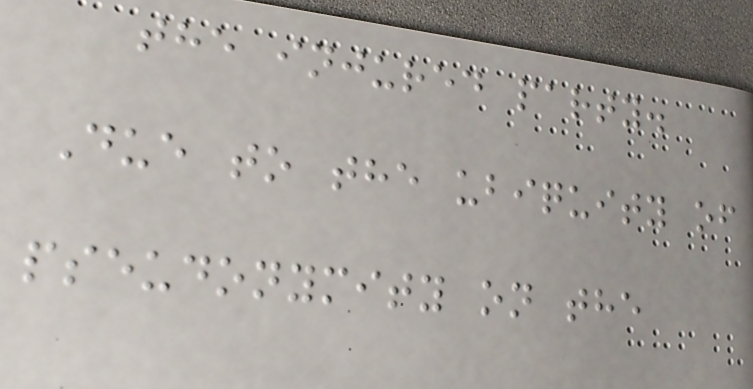the injured party.
Due to the ubiquity of
pseudonymity on the
